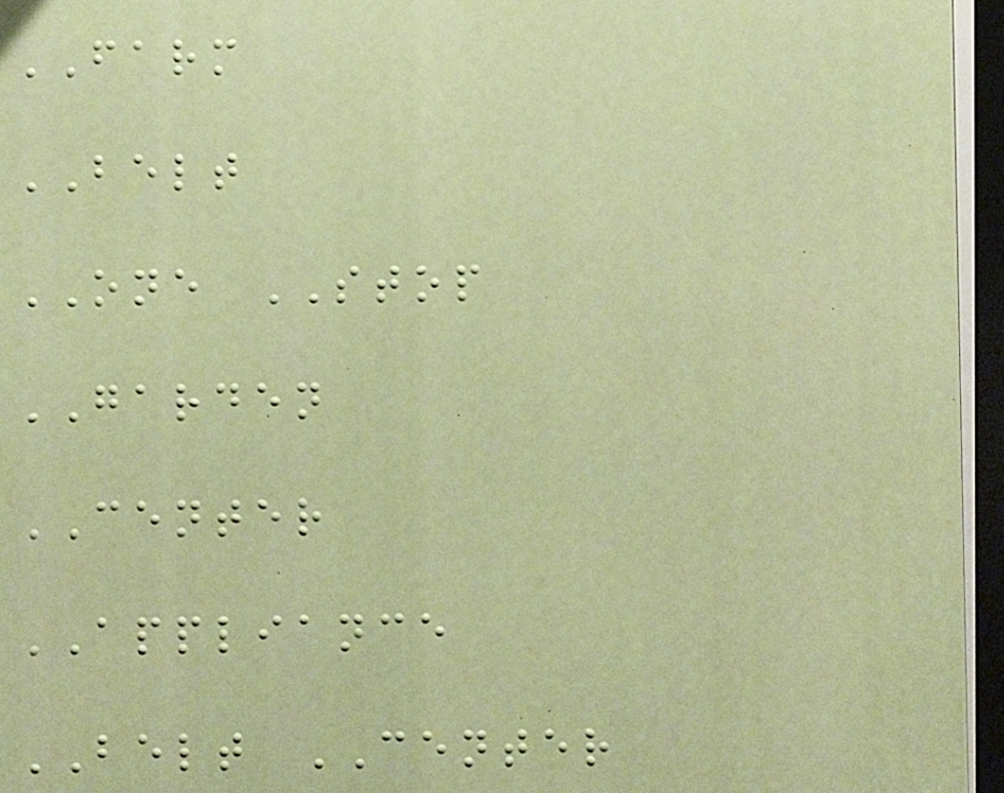FARM
BELT
ONE STOP
GARDEN
CENTER
APPLIANCE
BELT CENTER
